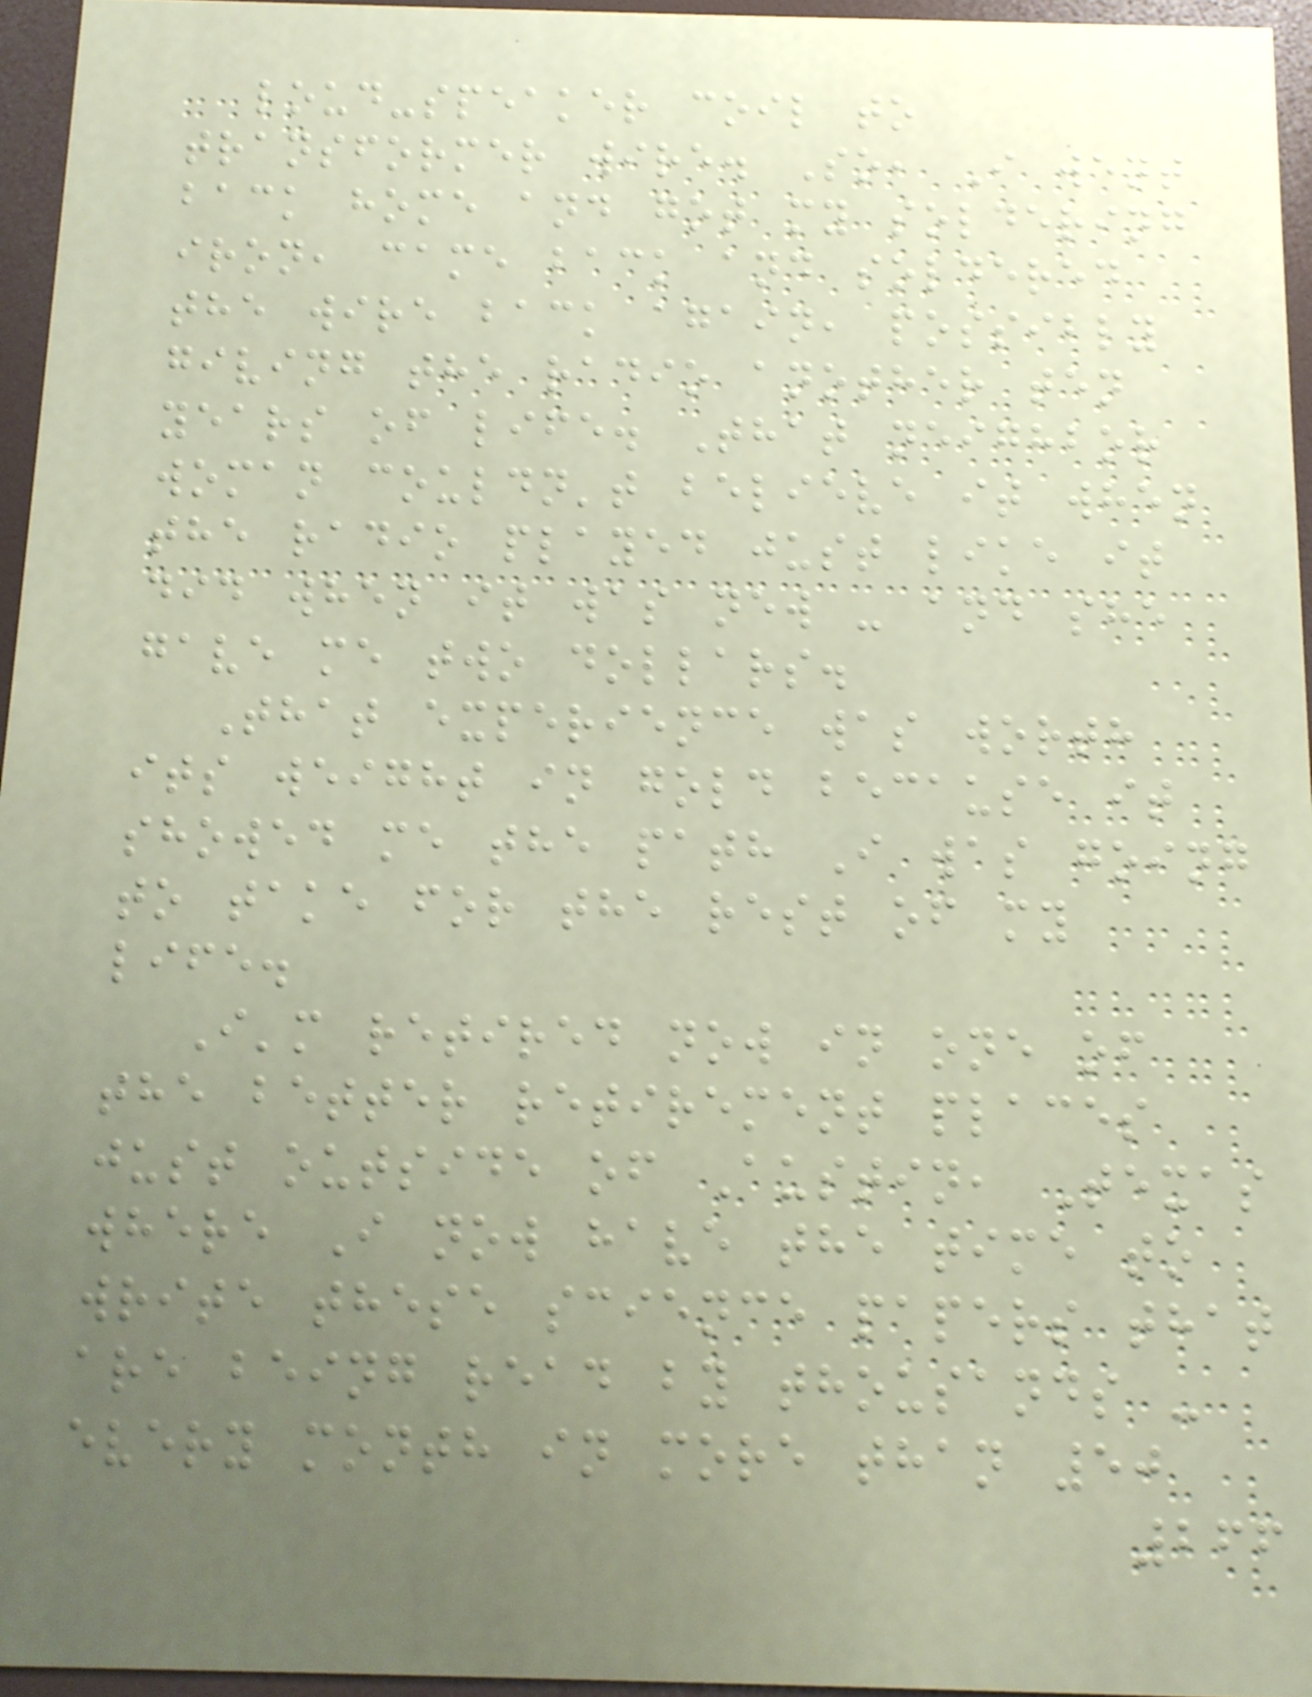loud-speaker coil to
transformer wire. So, I went
back home and got my soldering
iron, came back and soldered
the wire back again, possibly
giving the radio another ten
years of life. That neighbor
woman couldn't believe it when
the radio played just like it
did when it was new - and she
gave me two dollars.
That experience was worth
its weight in gold because it
showed me the path I was going
to take for the rest of my
life.
I'm retired now in one of
the better retirement places
just outside of Austin, Texas
where I now have the time to
write these science papers that
are being read by thousands -
every month in more than 50
266
